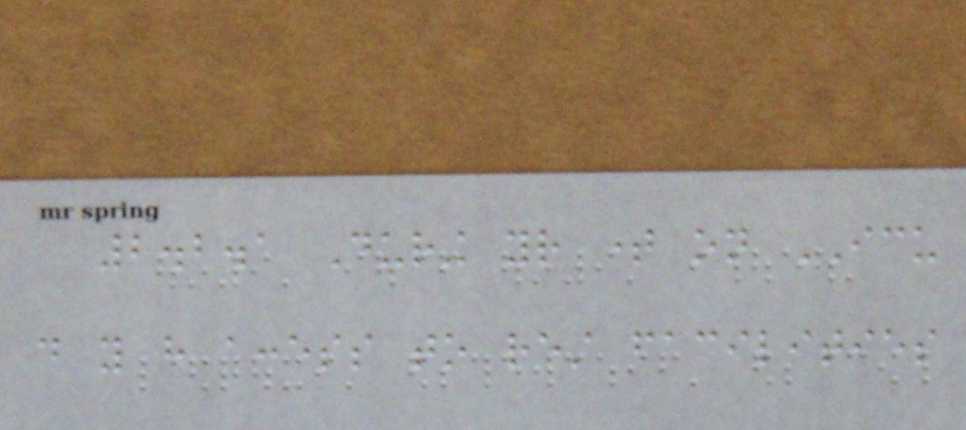2.2.1 During your time on ICU
do you have access to rest facilities
